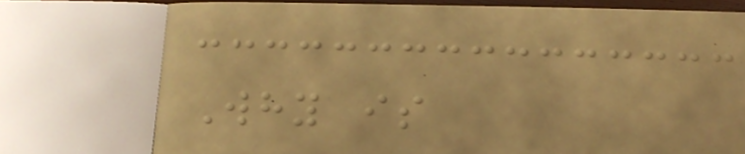Why is
